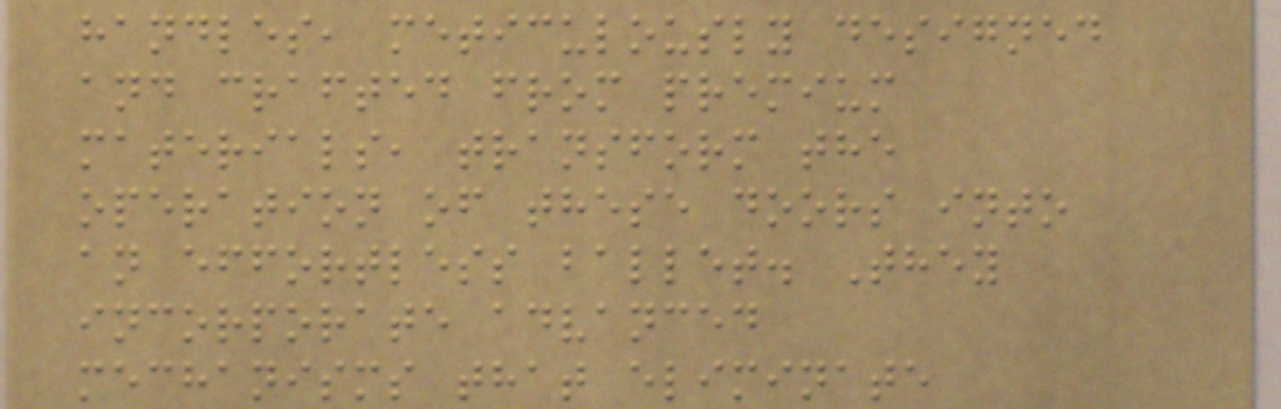handles, meticulously designed
and crafted from premium
materials, transform the
operation of these doors into
an effortless ballet. They
incorporate advanced
mechanisms that eliminate
